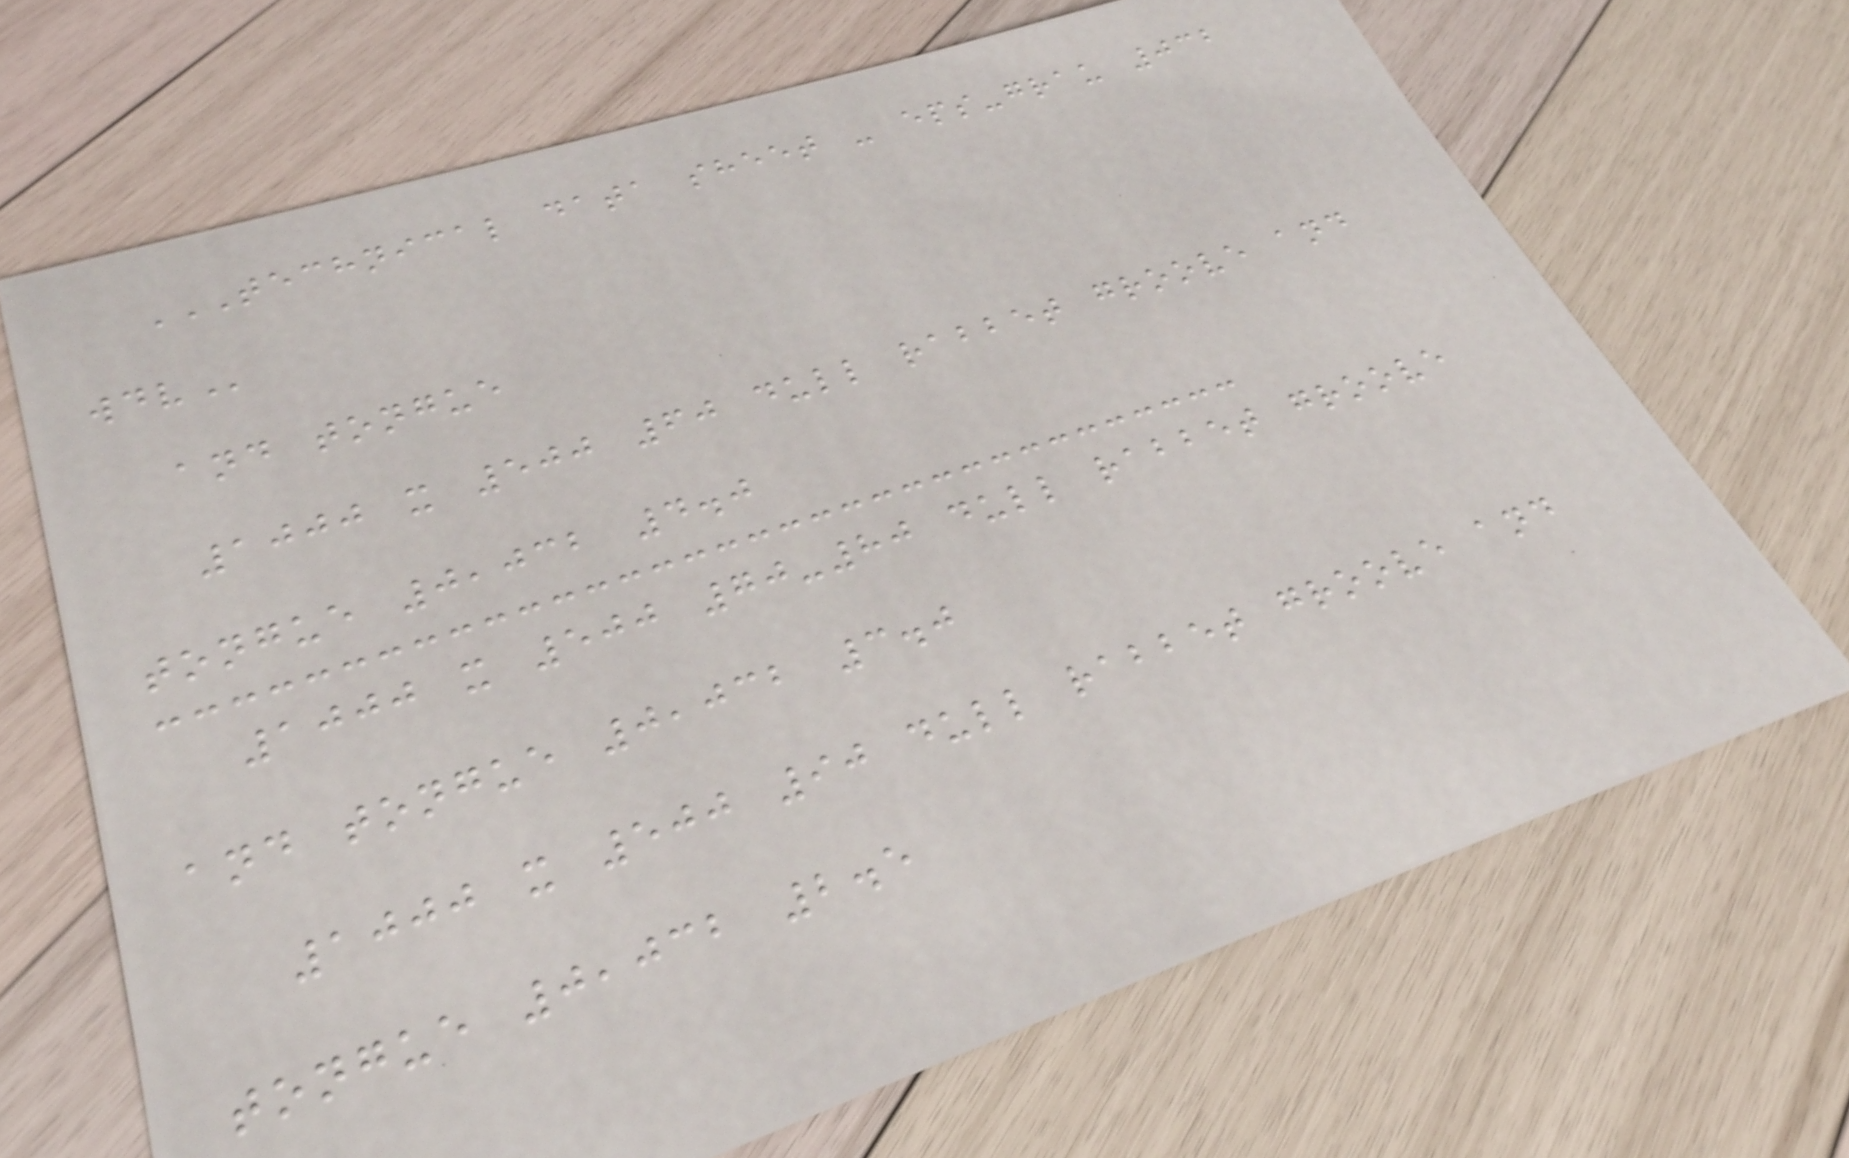TECHNICAL DATA SHEET - EPS-GRAU 032
WDV
and tongue
1000 x 500 60 dull rabbet groove and
tongue 0,032 4.0
1000 x 500 70-80 dull rabbet groove
and tongue 0,032 3.0
1000 x 500 90 dull rabbet groove and
tongue 0,032 2.5
